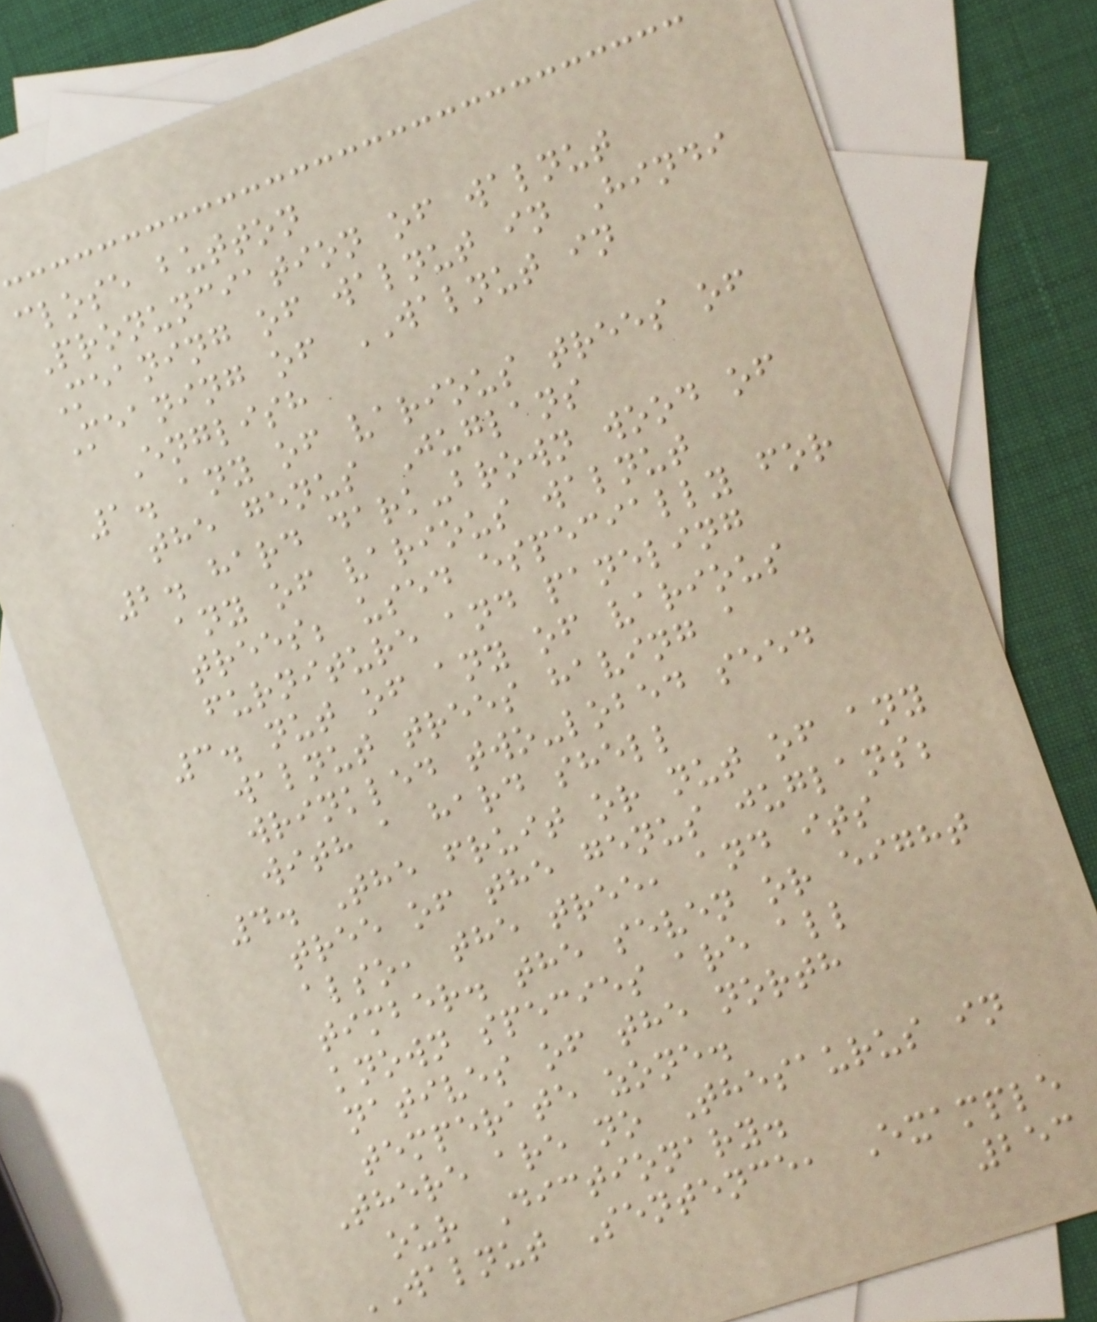close button
Pronunciation of walnut
Meaning of walnut in Hindi
Meaning of WALNUT in
English
1. any of various trees of
the genus Juglans
2. hard dark-brown wood of
any of various walnut
trees; used especially for
furniture and paneling
3. nut of any of various
walnut trees having a
wrinkled two-lobed seed
with a hard shell
4. The fruit or nut of any
tree of the genus juglans;
also, the tree, and its
timber. the seven or eight
known species are all
natives of the north
temperate zone.
There are no Thesaurus in
our Dictionary.
WALNUT Sentence, Example
253
